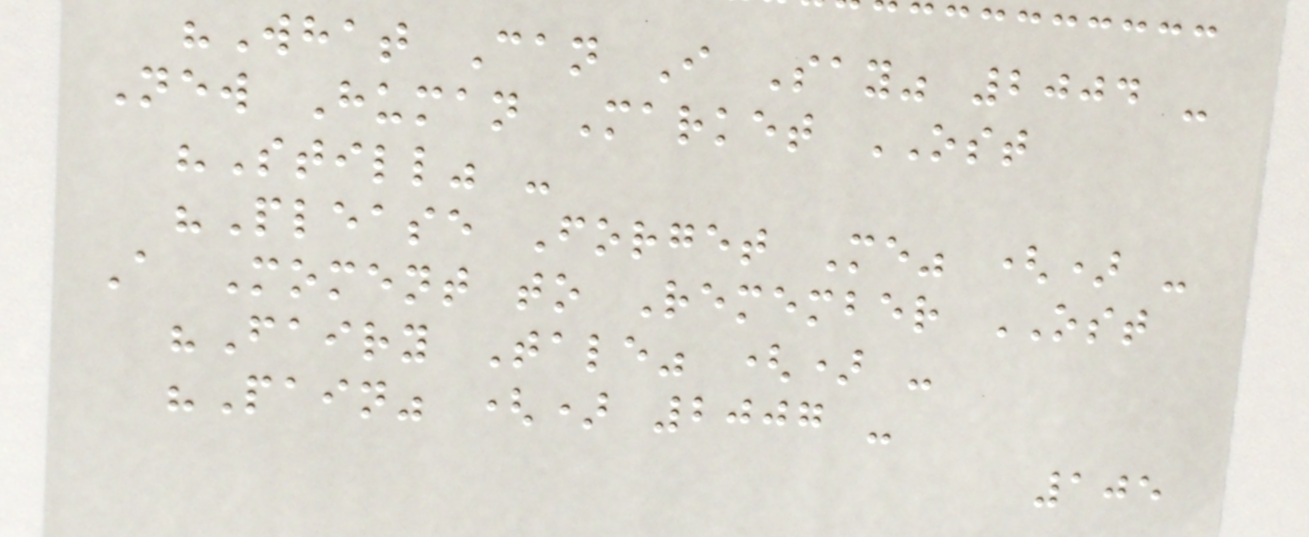"What Can I Say" 2004 -
New Human Market OST
"Still" -
"Please Forget Me" () -
A Moment to Remember OST
"Fairy Tale" () -
"Pain" () 2007 -
105
